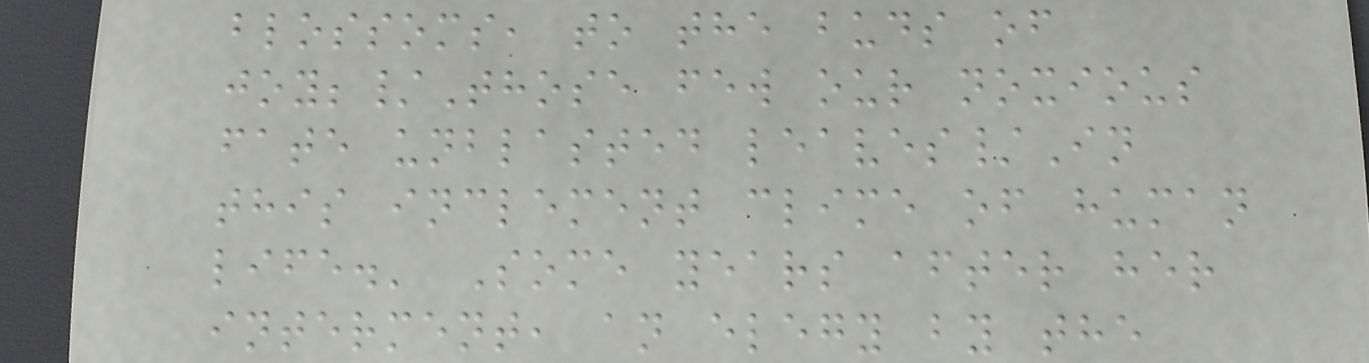blossoms, to the buds of
joy;/Those few our noxious
fate unblasted leaves/In
this inclement clime of human
life.' Some years after her
interment, an elegy by the
